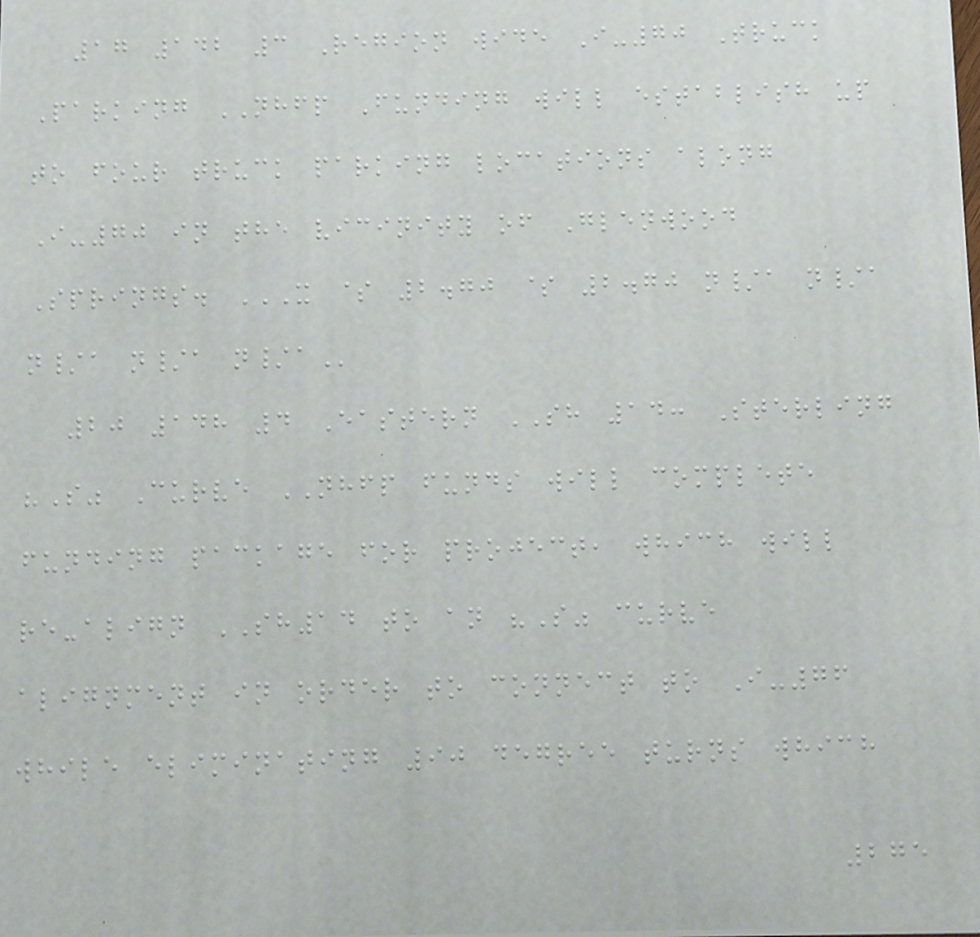17 142 3 Region wide I-70 Truck
Parking NHFP Funding will establish up
to four truck parking locations along
I-70 in the vicinity of Glenwood
Springs. X $ 2.70 $ 2.70 N/A N/A
N/A N/A N/A
20 148 4 Eastern SH 14: Sterling
"S" Curve NHFP funds will complete
funding package for project, which will
re-align SH14 to an "S" curve
alignment in order to connect to I-76
while eliminating 90 degree turns which
275
